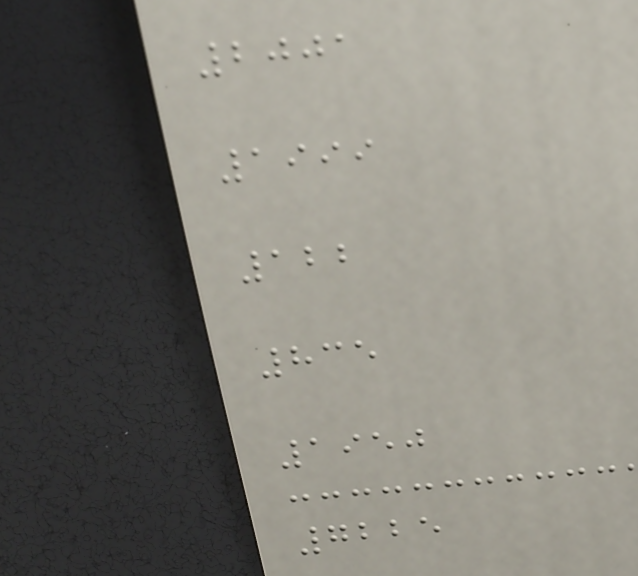2001
1999
122
835
1950
7225
